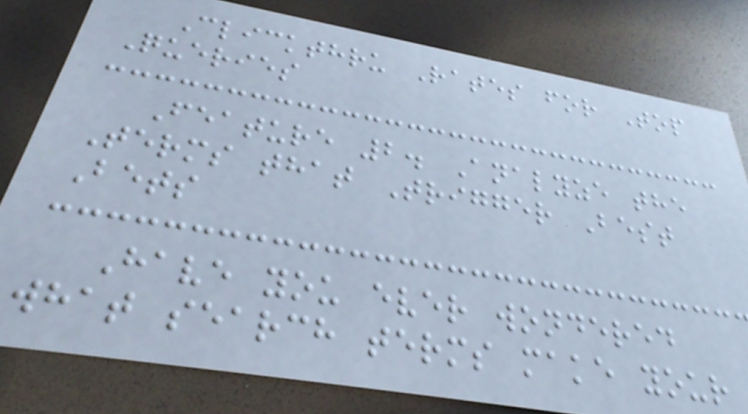Clickthru Rates for Top
Queries
Feature 2. Analyze the
Terms that Trigger Best
Bets
Have you ever wondered
what search terms make your
